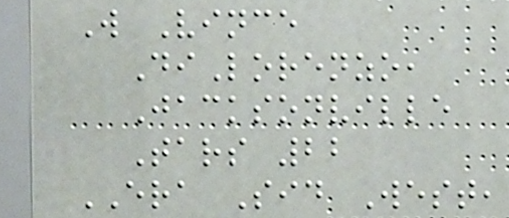W Vince
DiLorenzo,
Jacksonville
Tars 22
ERA Sid West,
